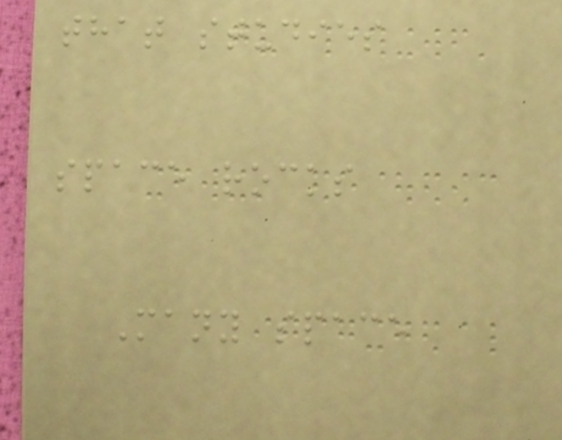that studies
space rocks
Many space
